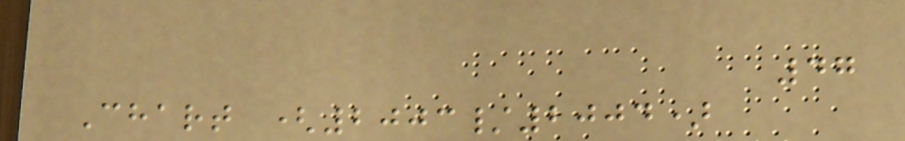47
Chart (2003/2004)
